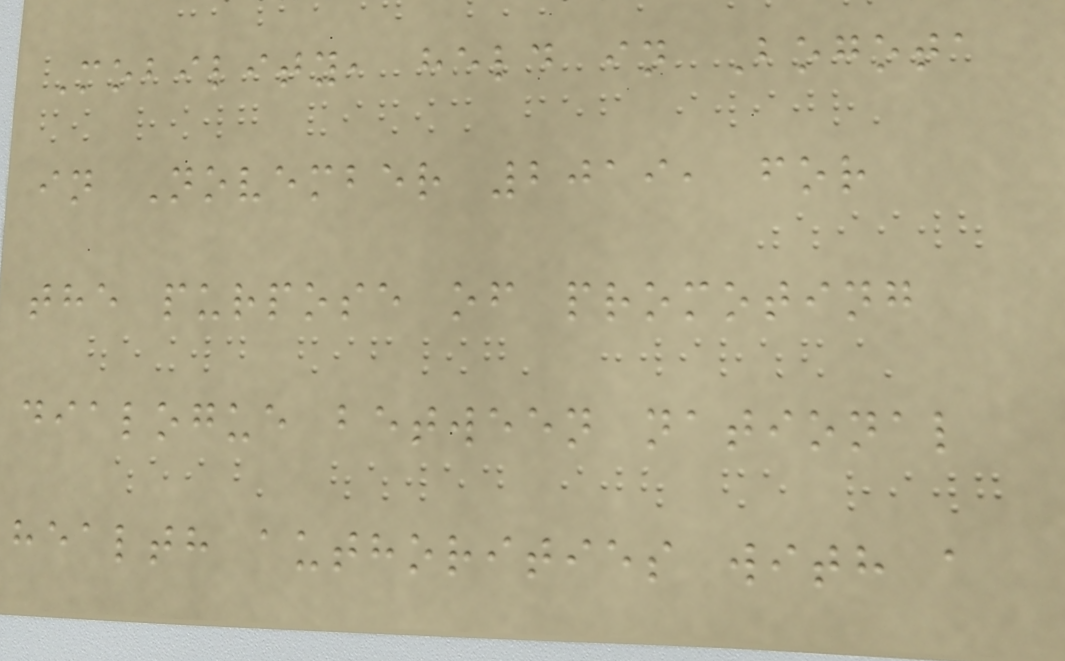Mobility, held in Bogota
in November 2019, for
the purpose of promoting
dialogue between national
health authorities with a
